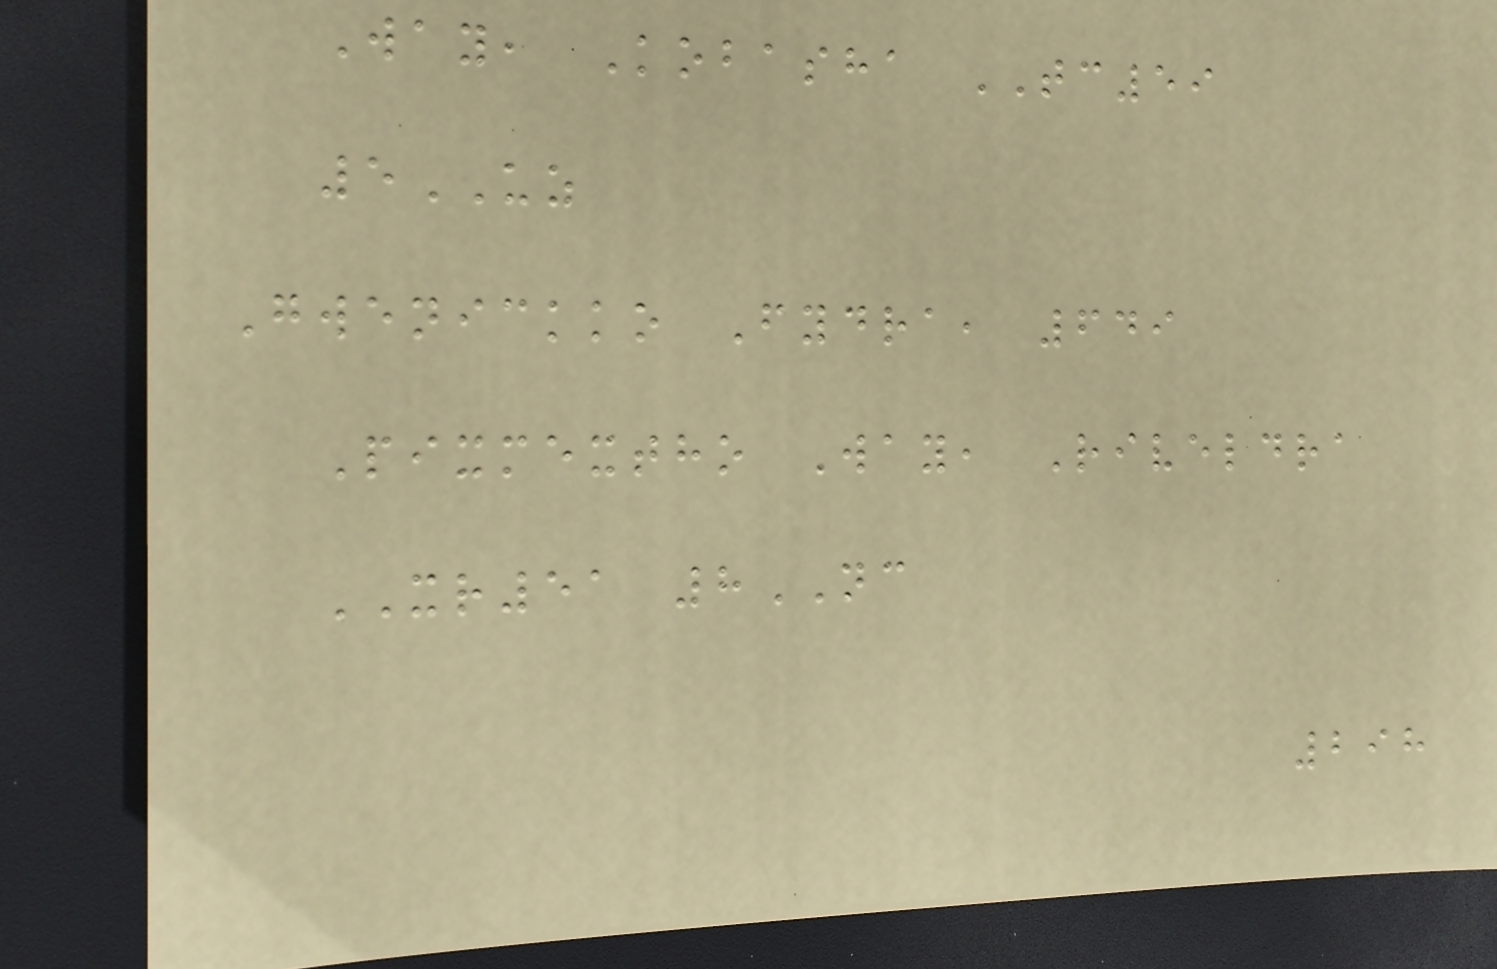Way, Kobasha TC59
5UZ
Gwenickko Fydra, 649
Pixmextho Way, Riveldra
XR51 8NC
298
